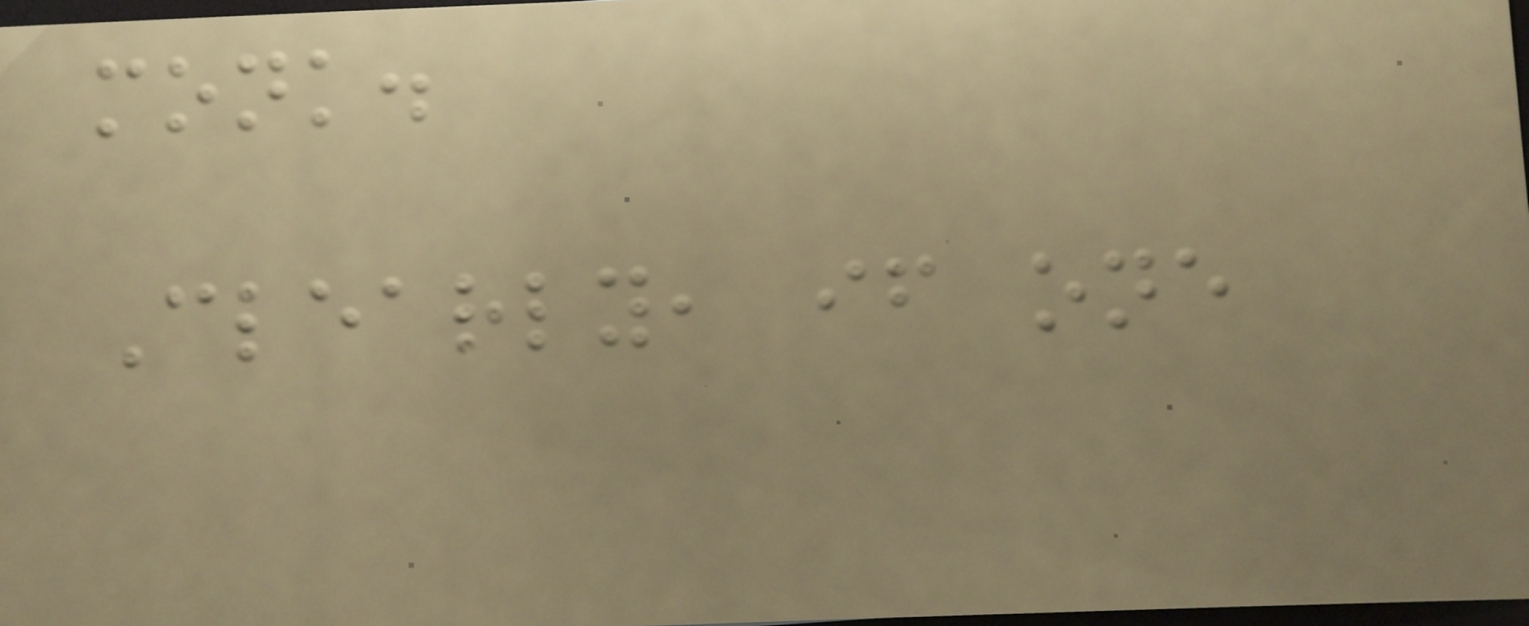monk.
Clearly, if one
